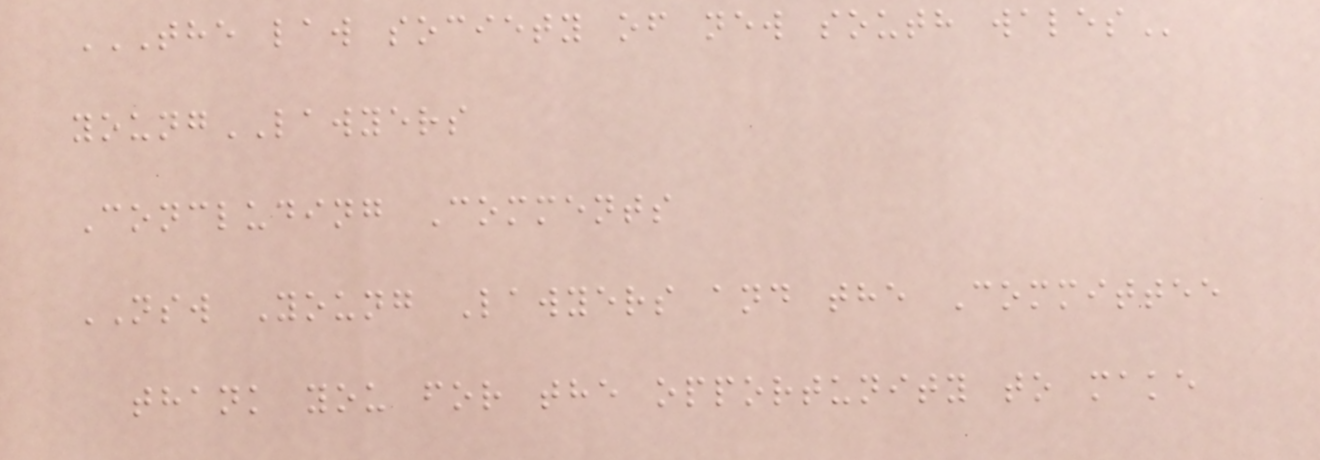THE LAW SOCIETY OF NEW SOUTH WALES
youngLAWYERS
Concluding Comments
NSW Young Lawyers and the Committee
thank you for the opportunity to make
